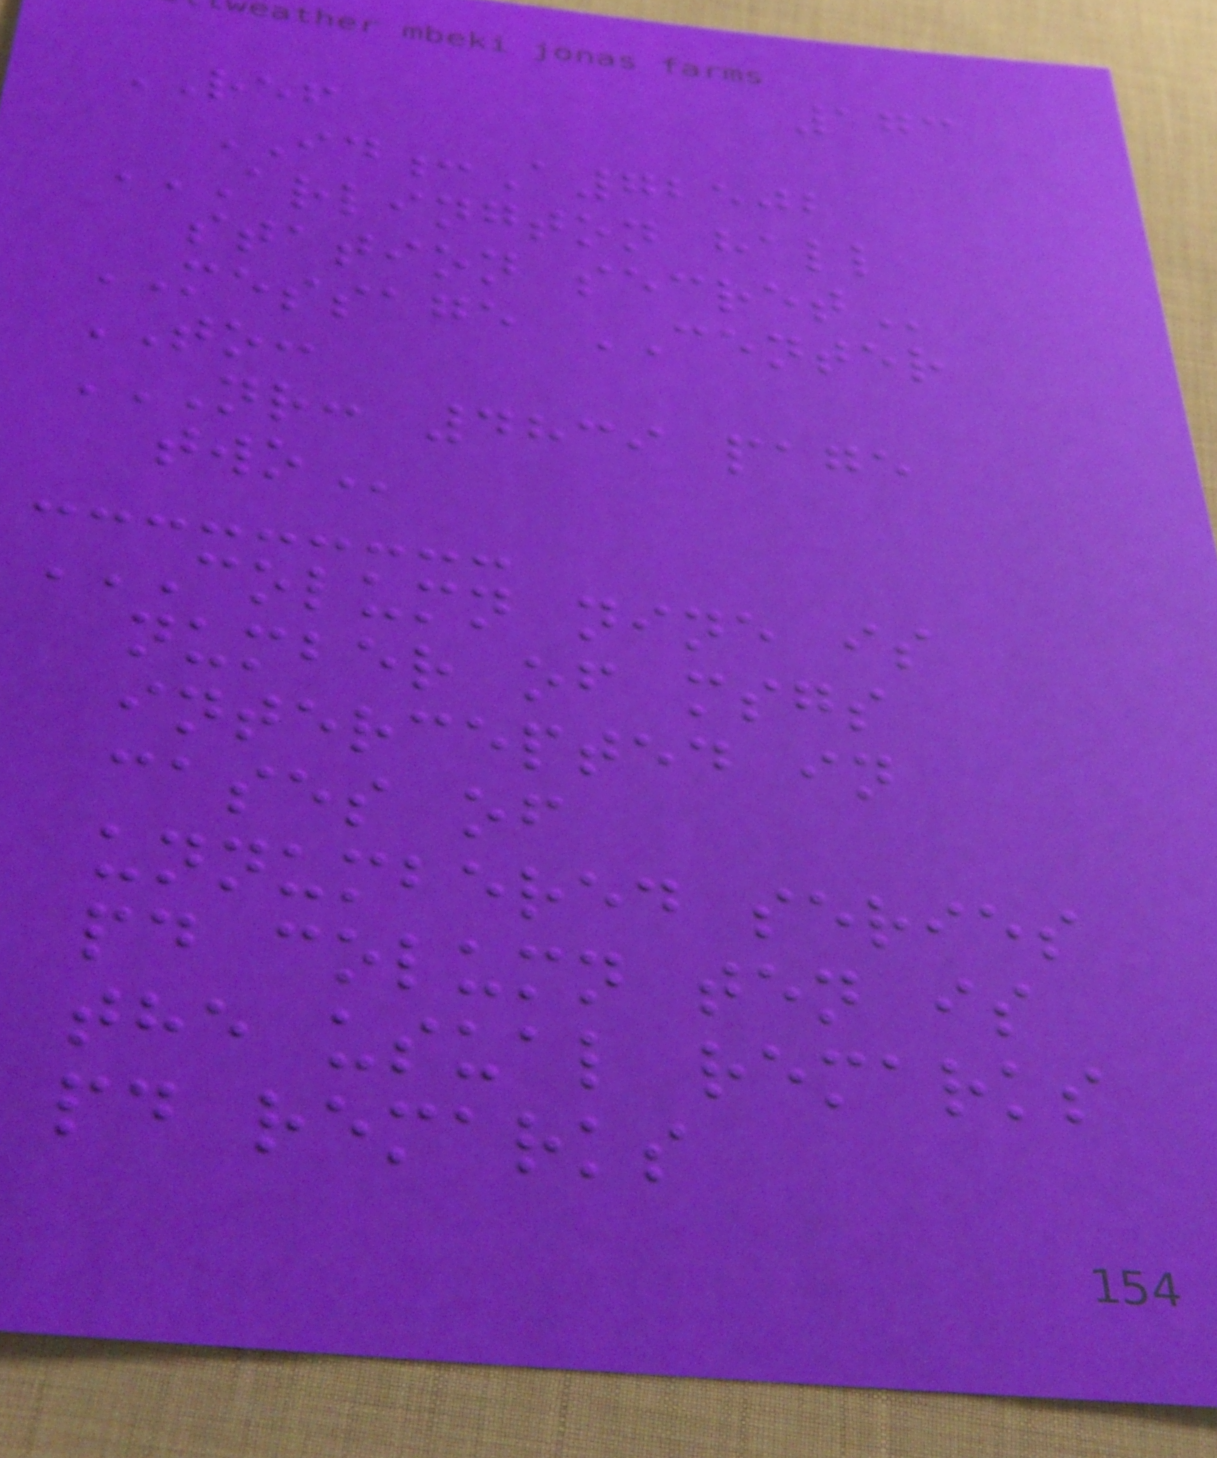173
REF
ID:A72502
ARLINGTON HALL
STATION SECRET
MESSAGE CENTER
TO:
NR: 4839 PAGE
TWO
COLUMN NINE IS
NUMBER OF MSGS
INTERCEPTED IN
CASES OF
UNNUMBERED SERIES
PD COLUMN TEN IS
THE USUAL REMARKS
PD REMARKS
